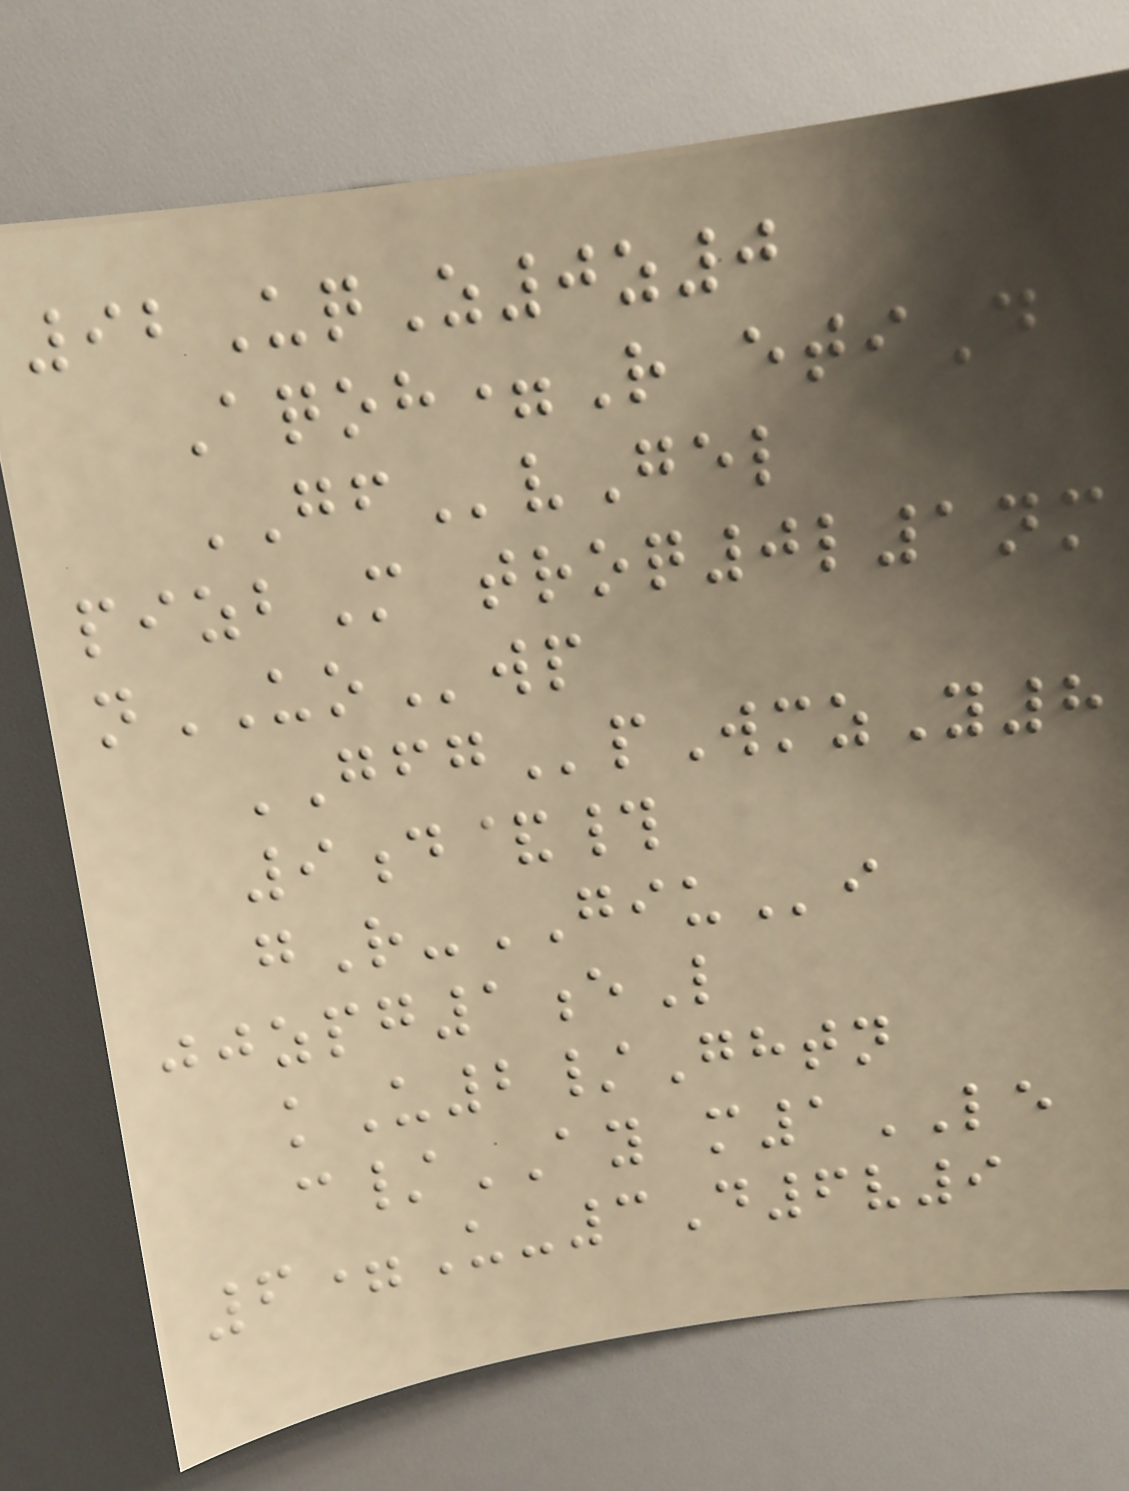92UqZ0z0
Aqoh=R etiD
GFvGel
pizbM troq0l1nm
nUOwp
GFGpWmzY8
9d&#
gR-GIUi
jjzpg1eL
kU2/Ghtn
c/AY m1LE
6=U-3D6v9
